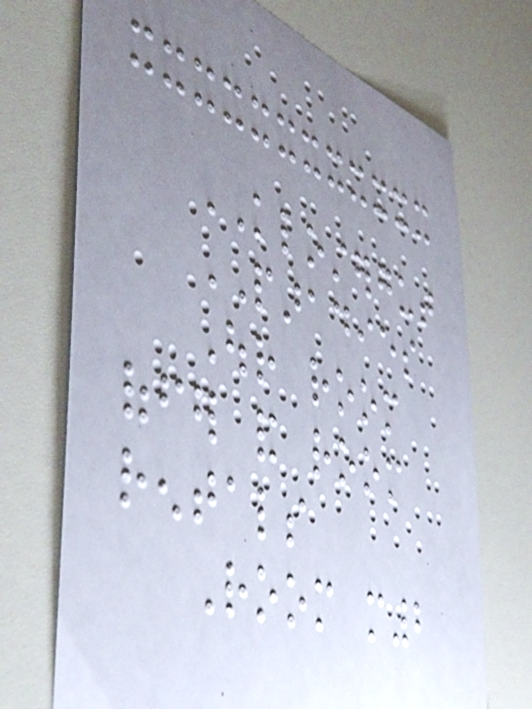KLOSTERGUT
PARADIES
Our room
offer and room
rentals
Room m2
